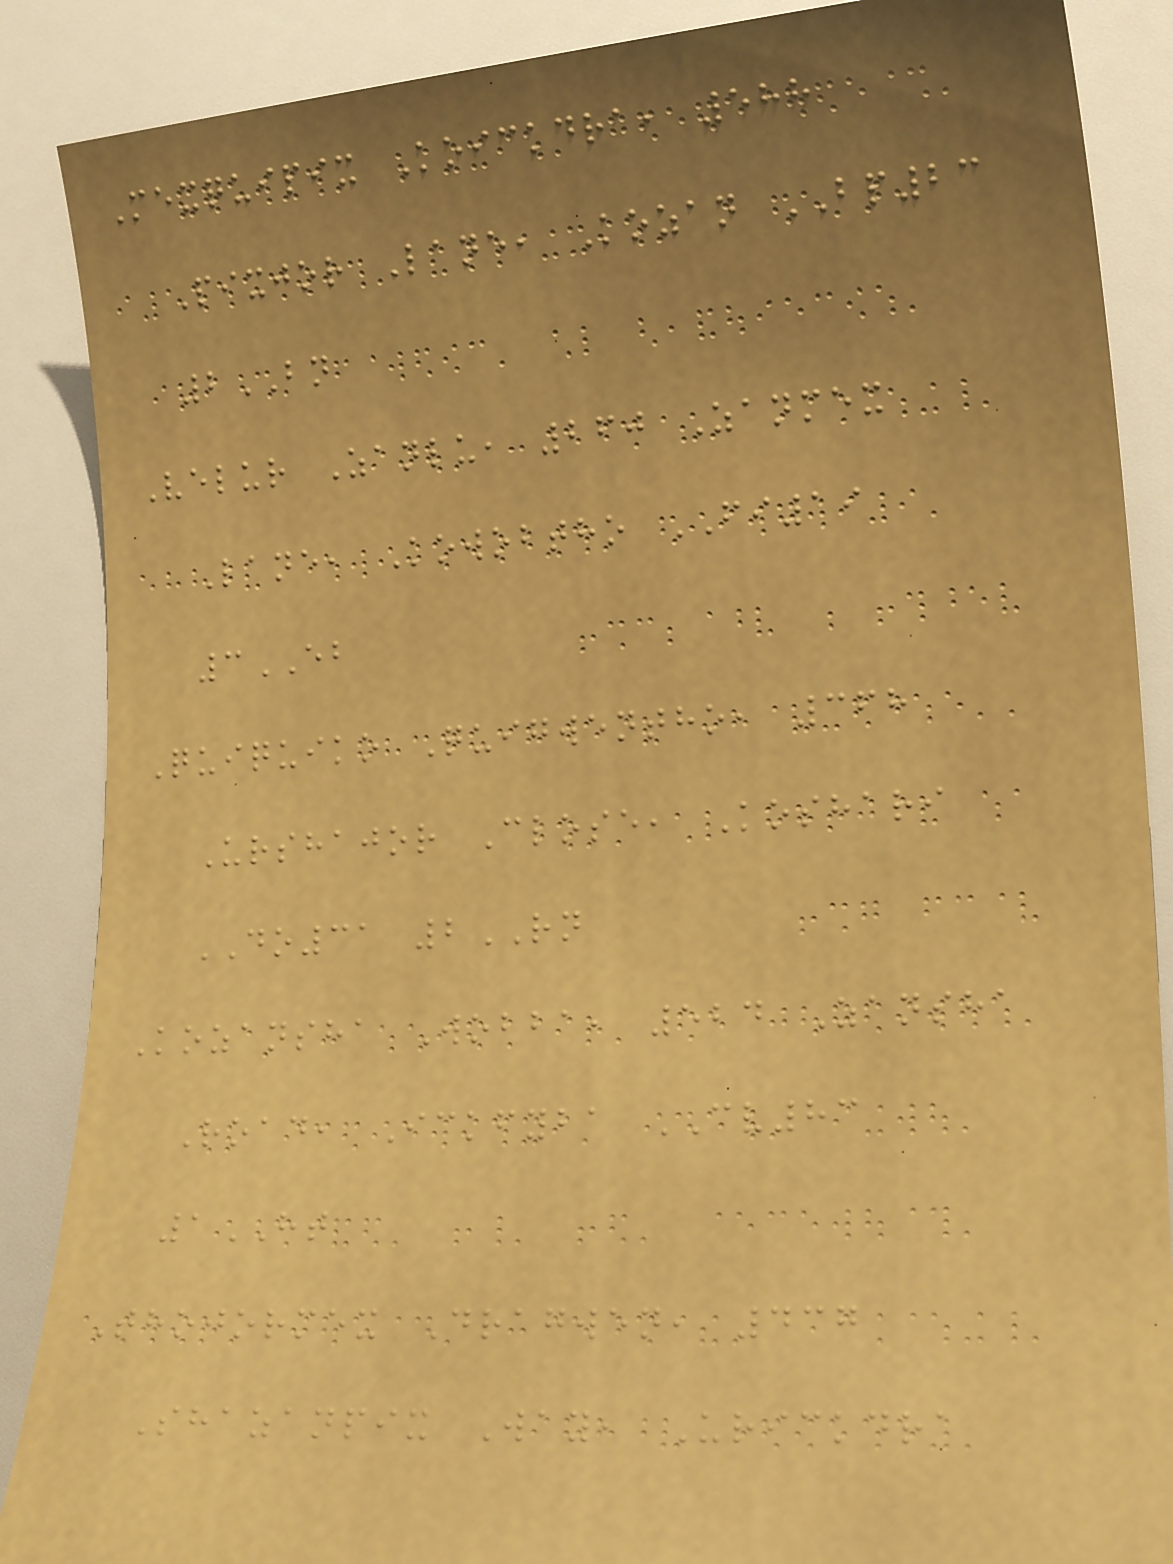Mexquipix Koickdra, 588
Pixjor Lane, Kozan BP23
2BN
Velur Zanlu, 260 Zanmex
Lane, Kowobtho FI19
3EB
Quiquiko Quigwentho, 368
Urshajor Close, Koshari
DO31 2RN
Kozansha Wobba, 524 Zansha
Road, Ickfyba CV83
1HT
Thojormex Dragwen, 437
Shazanpix Way, Urickdra
